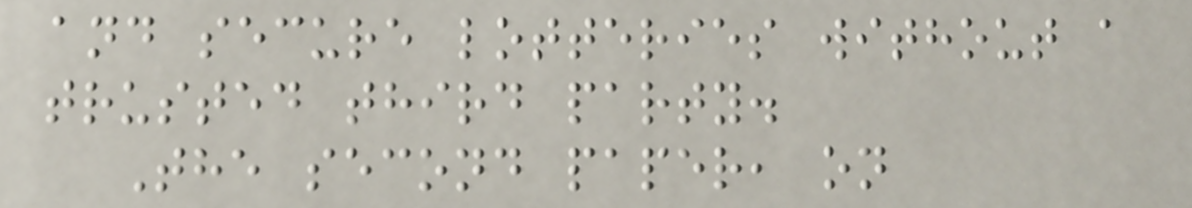and secure lotteries without a
trusted third party.
The second paper, on
